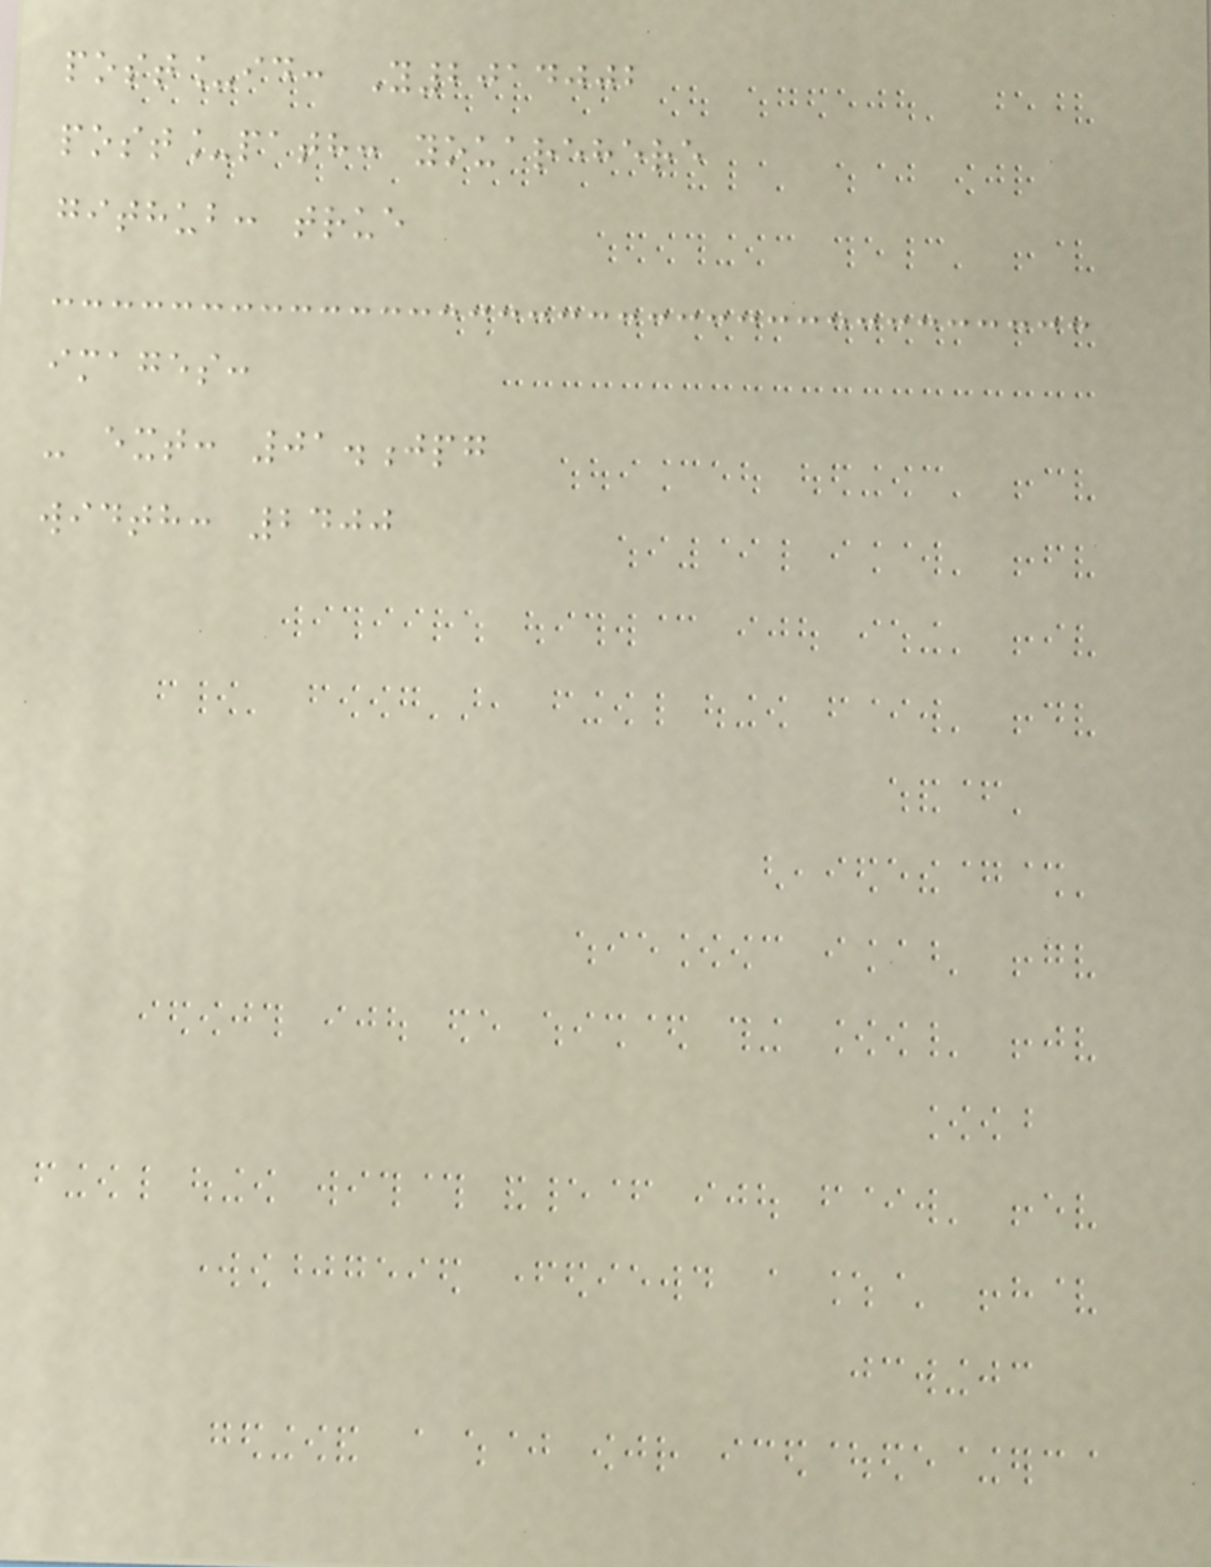post_id: Y2014002
post_path: youarehere
github: true
images:
- ext: 01.jpg
width: 2400
